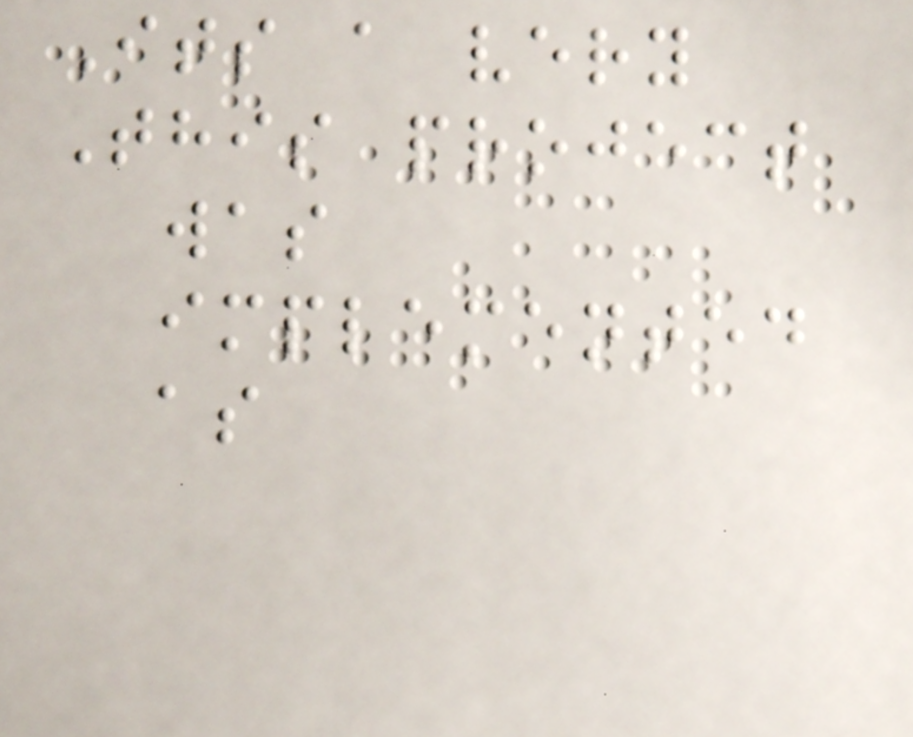Its a very
This project
was
implemented
as
